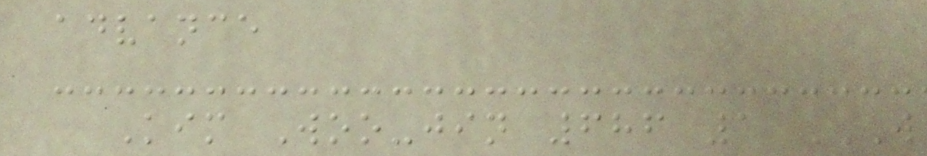advance
Kim Woo-jin 686 1 W
